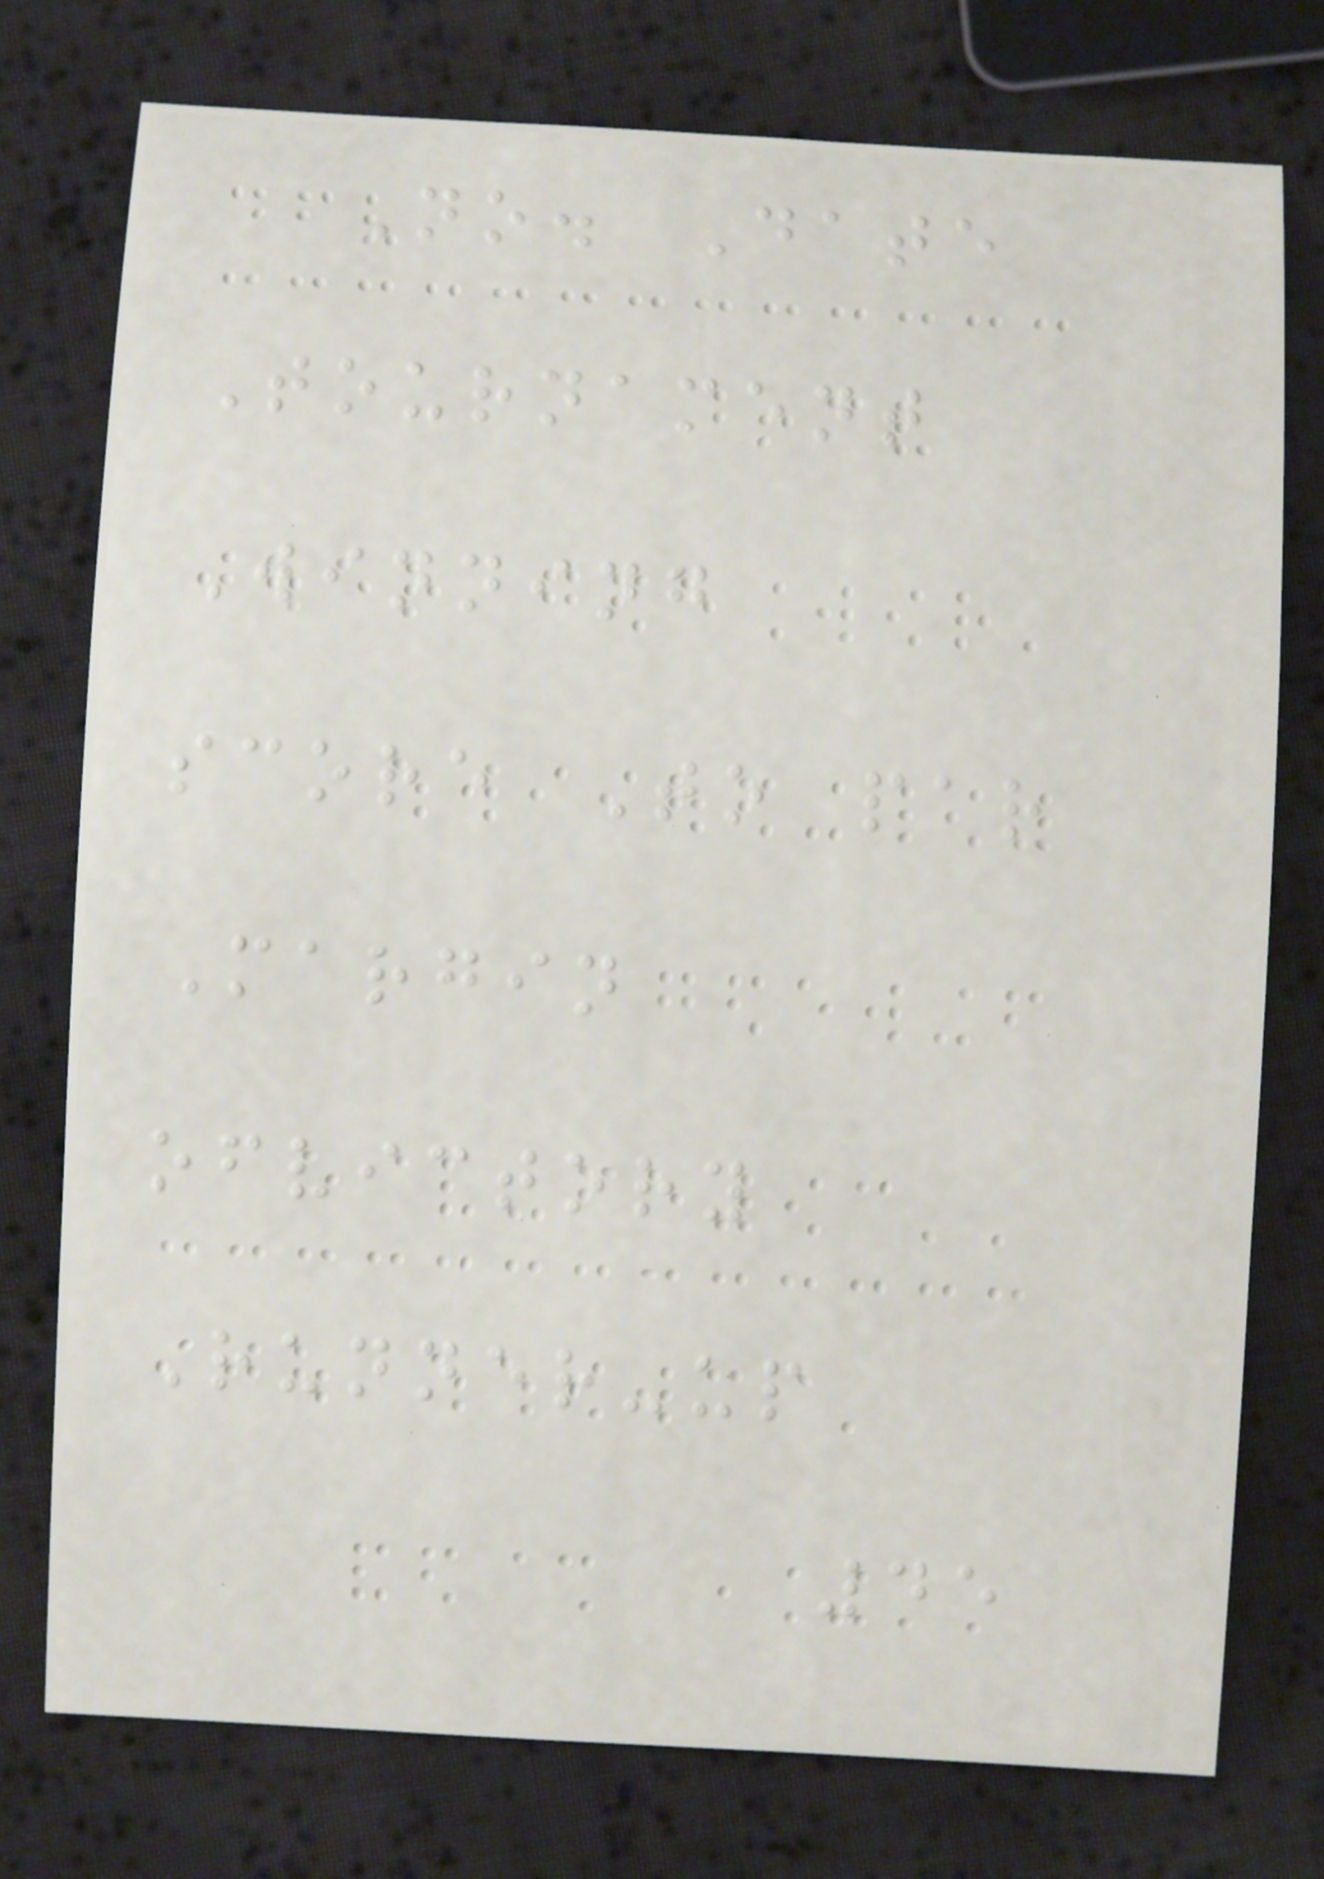No. Date
Tournament
Winning
score To par
Margin
ofvictory
Runner-up
45
